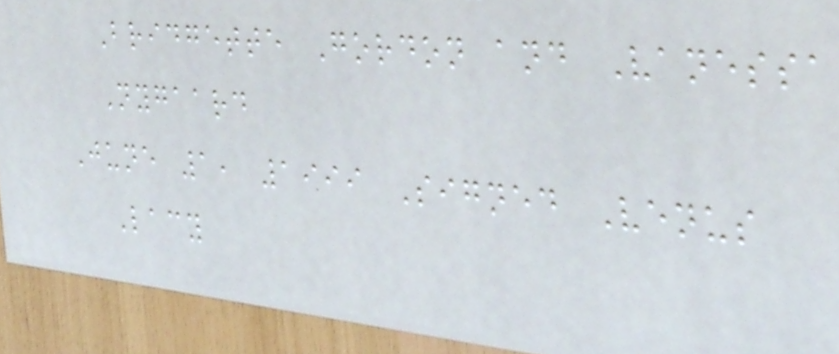Bridgette Gordon and Vanessa
Nygaard
June 1, 1999 Signed Venus
Lacy
